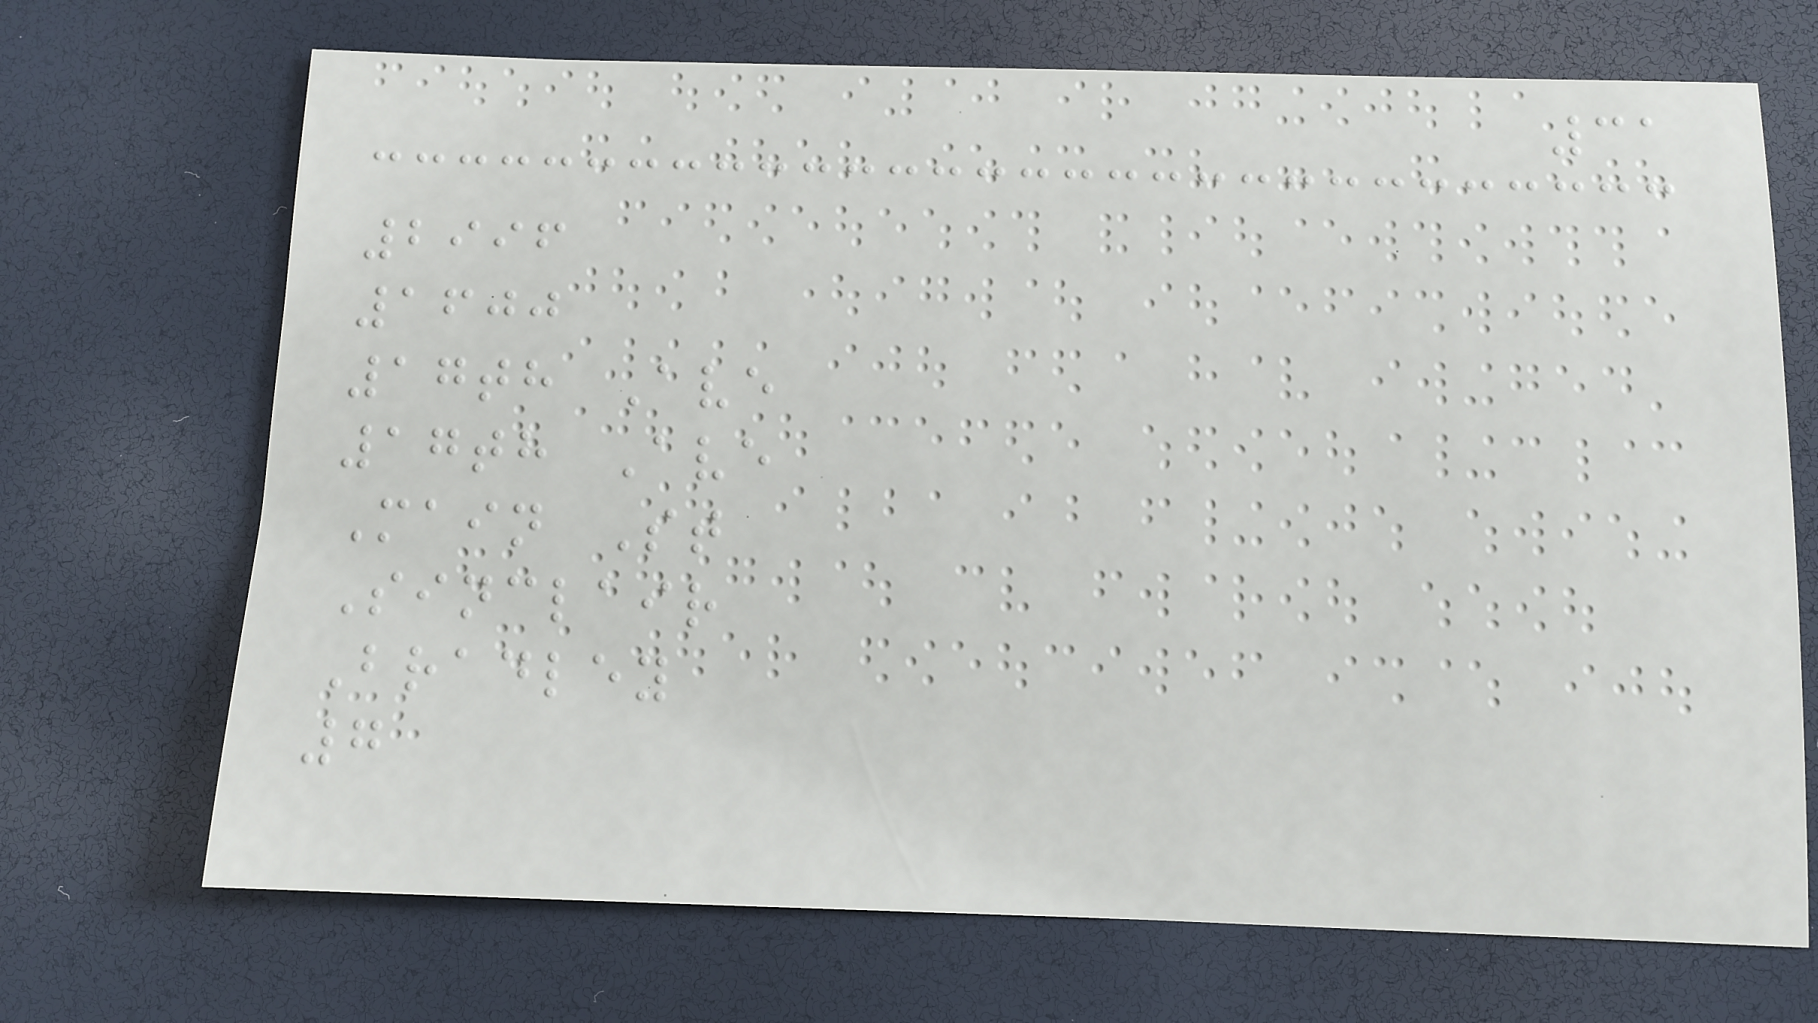31
2996
1600
17th Ave
17th Ave
Main St
Sinclair
Bradley
7
